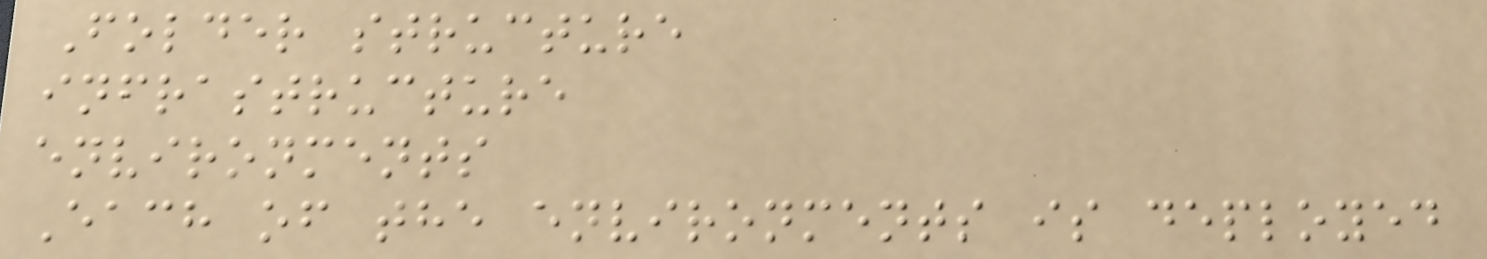Folder structure
infrastructure
environments
Each of the environments is deployed
